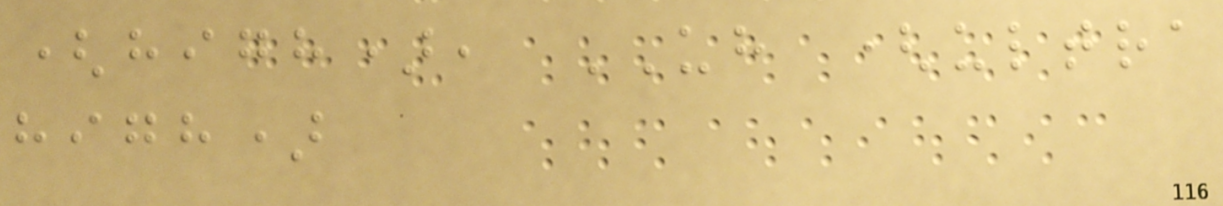(high), UH (ultra
high)
